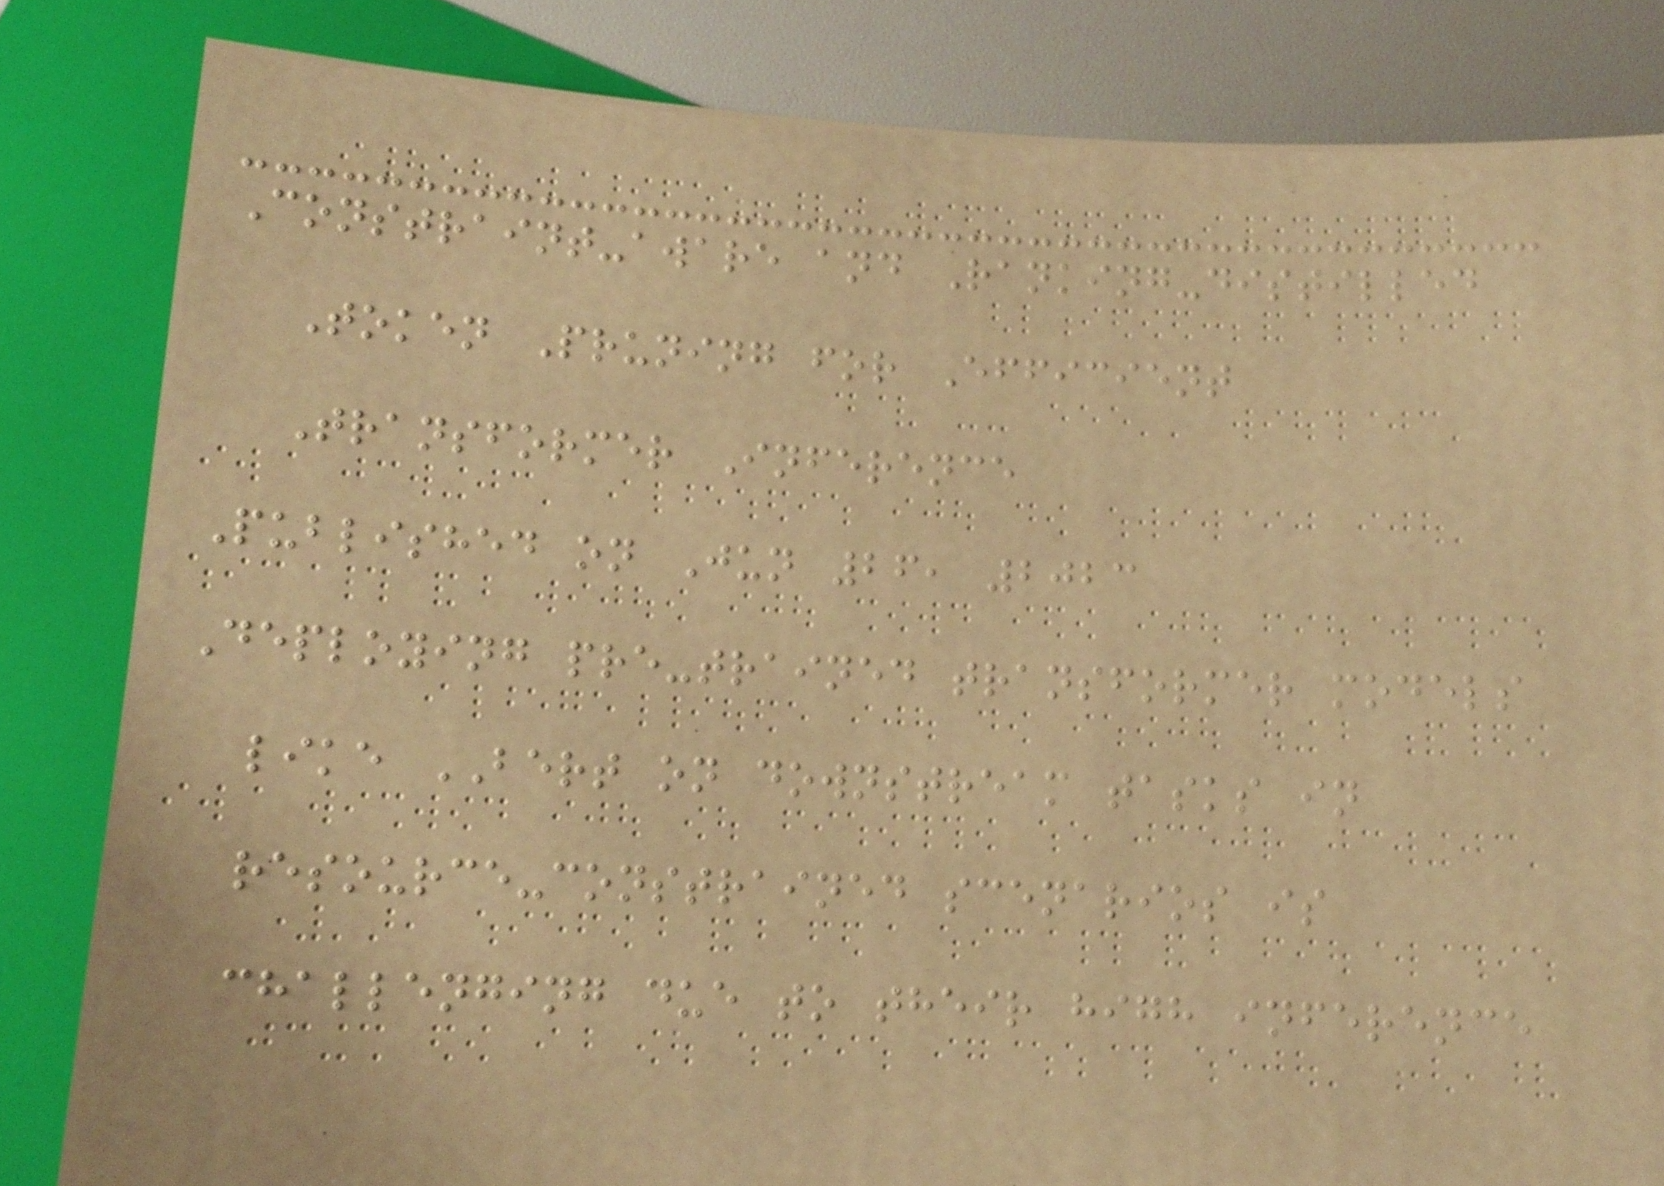Constraint-aware and Ranking-distilled
Token Pruning for Efficient
Transformer Inference
Published on Jun 26, 2023
Deploying pre-trained transformer models
like BERT on downstream tasks in
resource-constrained scenarios is
challenging due to their high inference
